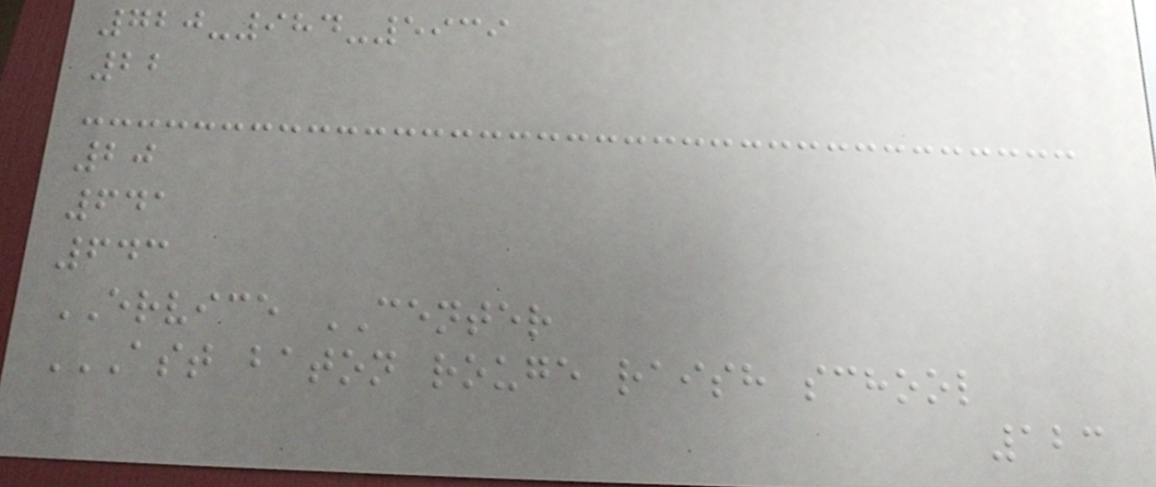720-984-5939
22
20
641
643
ERVICE CENTER
AST BATON ROUGE RAISH SCHOOL
123
